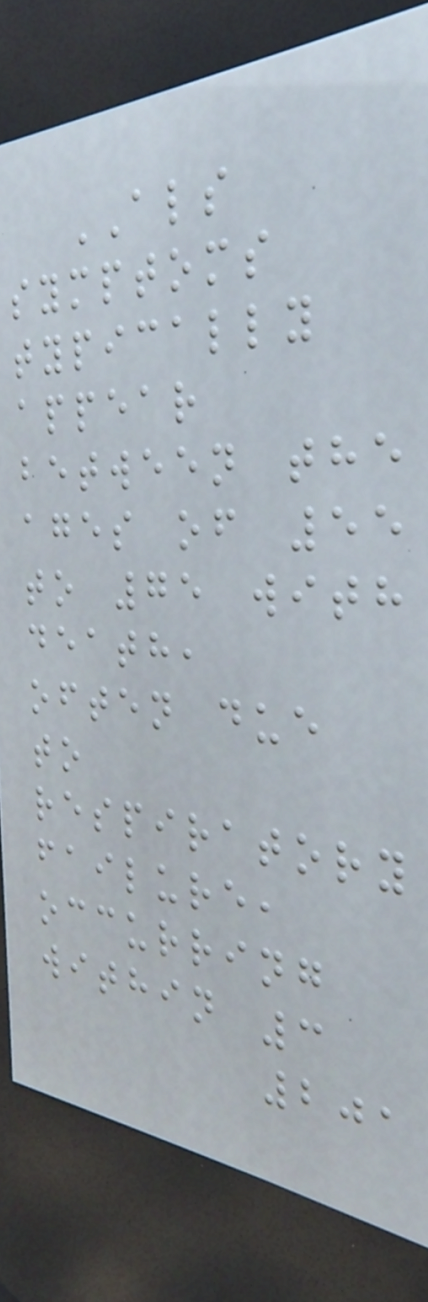ALS
symptoms
typically
appear
between the
ages of 55
to 75 with
death,
often due
to
respiratory
failure,
occurring
within 3
201
